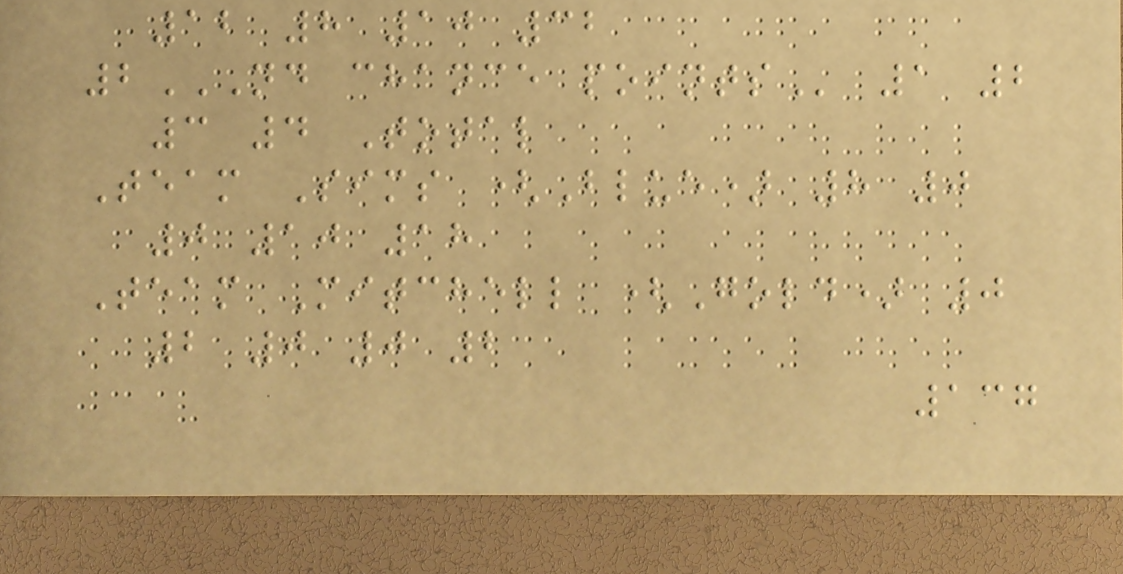12 8 10 32
2ND CHANCE POINTS 1 2
3 4 Total
Team Sims (Blue) 8 0
0 10 18
Team Mitchell (Gold) 0
2 0 0 2
137
